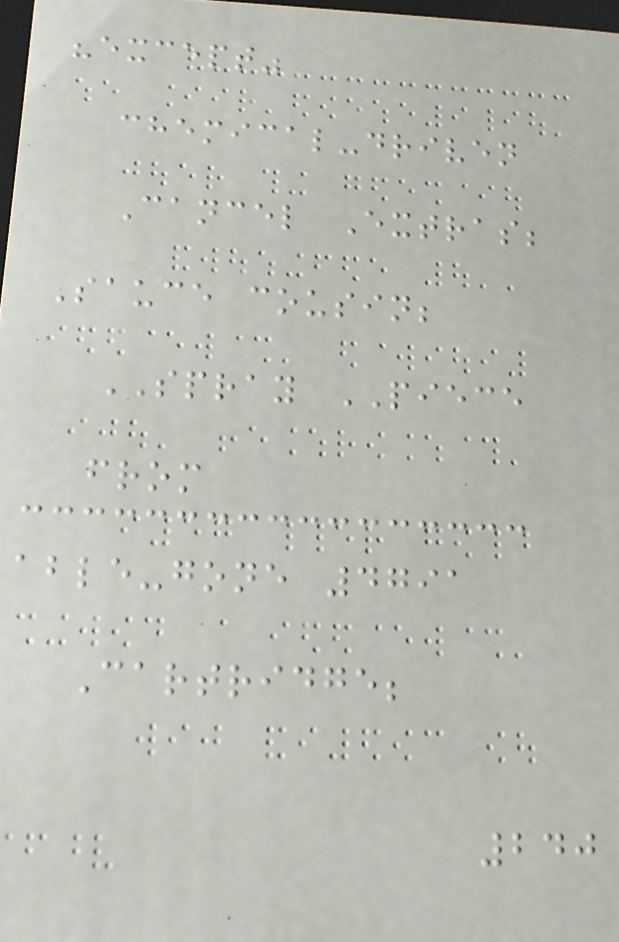"except"
chemical-driven
Cancel Extras;
Sauce cousin;
SPRAY PIECE
from
able-gone 4791
Cartridge;
240
